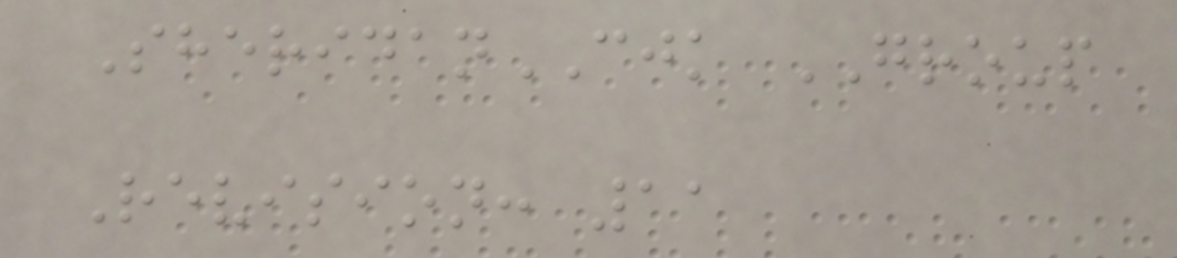SheridanCJK GROUP
Revision: 11
